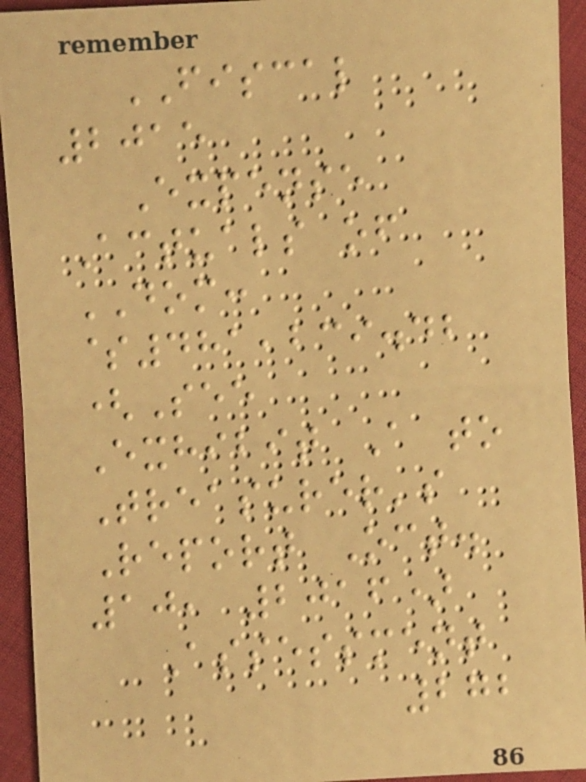FISCAL
2015
Expense
Actuals of
DOM:
$481,239.42
(See
Exhibit A to
Treasurer's
Report Oct.
10, 2016)
Assessment
272
